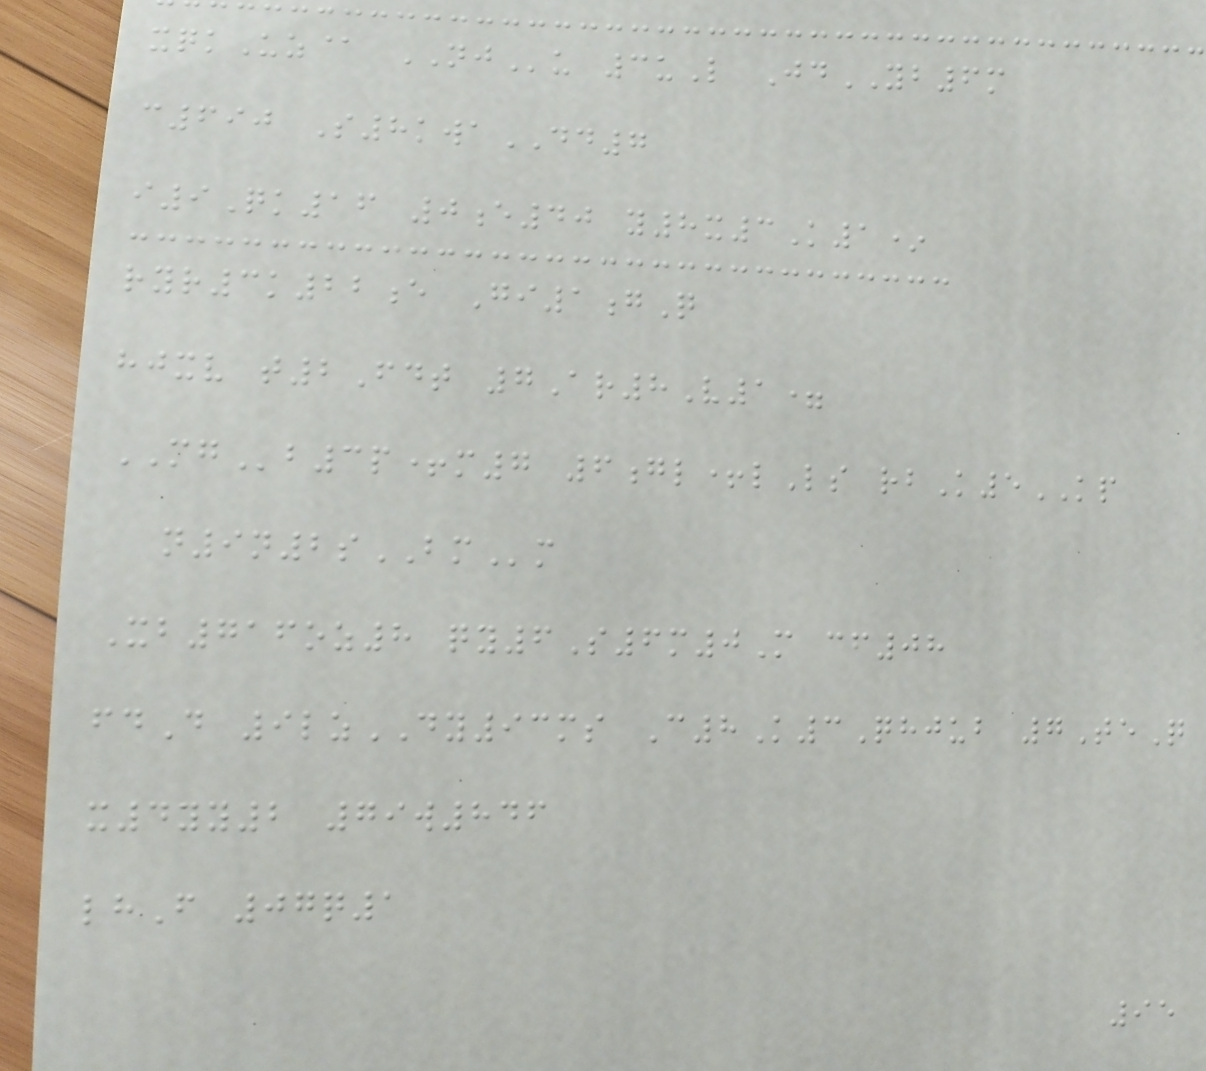xqkUz@ NJu 3uL JdYB6m
c690 S8kwaDD7
i9Qk16 0e40 y8x3K1*
ryr3k22e Gi1gQ
hjxv t2Fdt 7Ar8V1=
MGb3p+m7 6gl+lLs rbK5KP
n9n2sBMm
Xb716oz8 qy6S6m0M cf08
fdD 9lzDY93ms C8K3Qhjub 7TeQ
x4yy2 79w846
lhF 07q1
95
